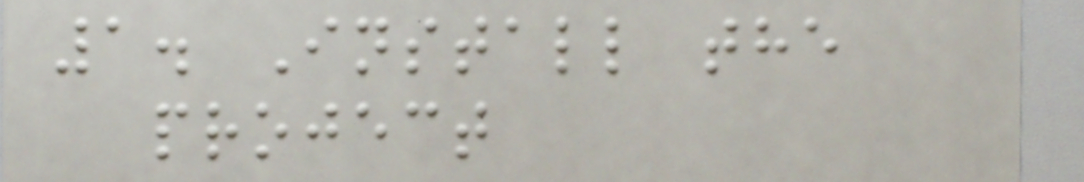1. Install the
project
